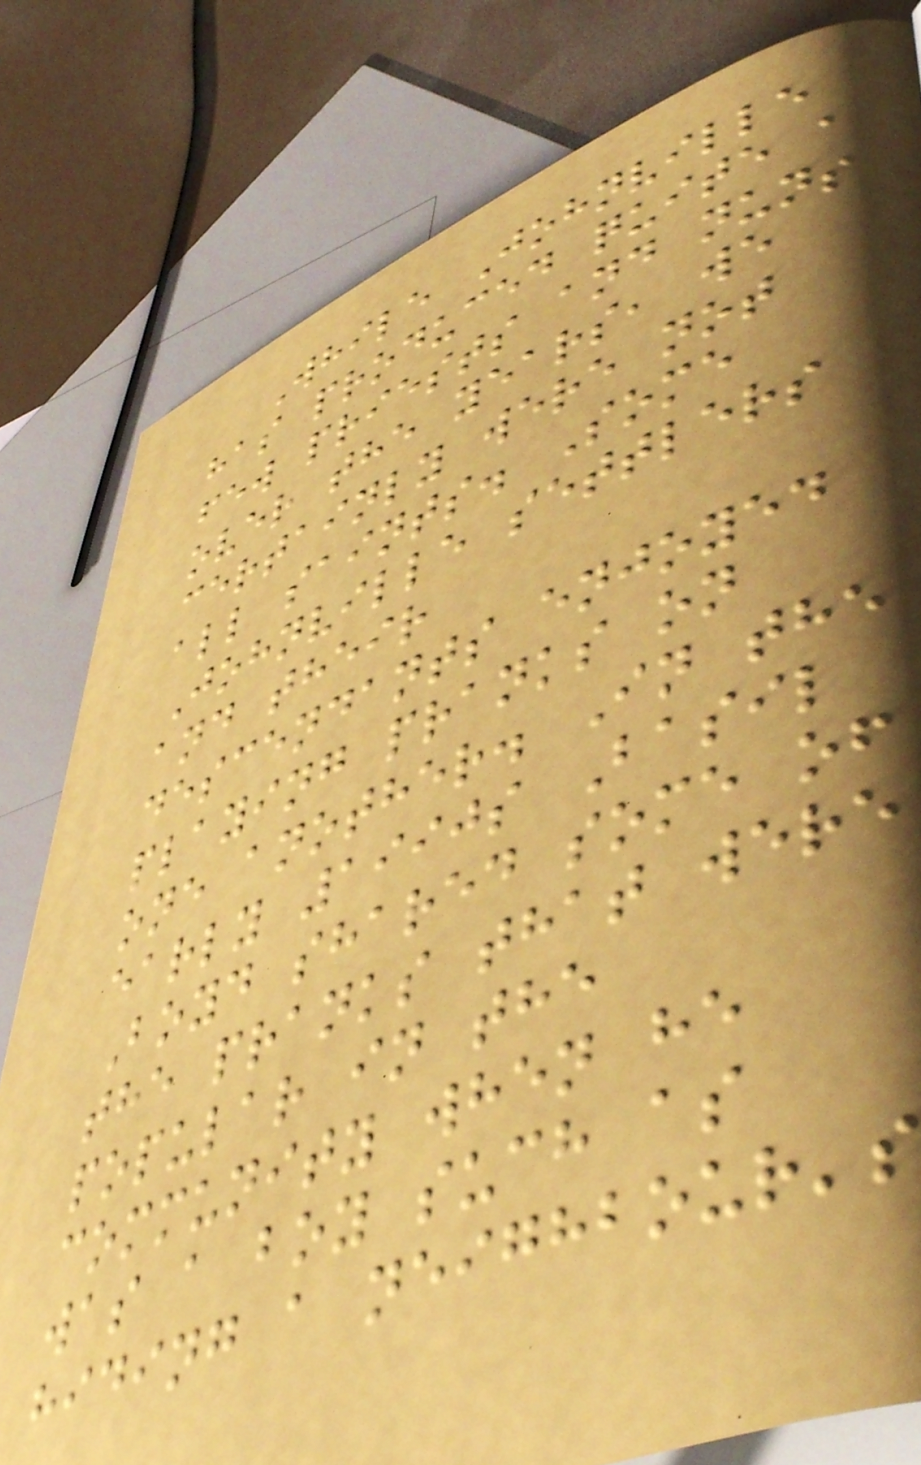While Johnville
has produced quite a
few priests and nuns
over the years, we
certainly were not
all saints. Some
Johnville settlers
and their
descendants enjoyed
playing pranks on
one another. In the
early 1990s Basil
Boyd shared some of
the pranks that were
popular in the
community when he
was a boy such as
hiding a neighbour's
